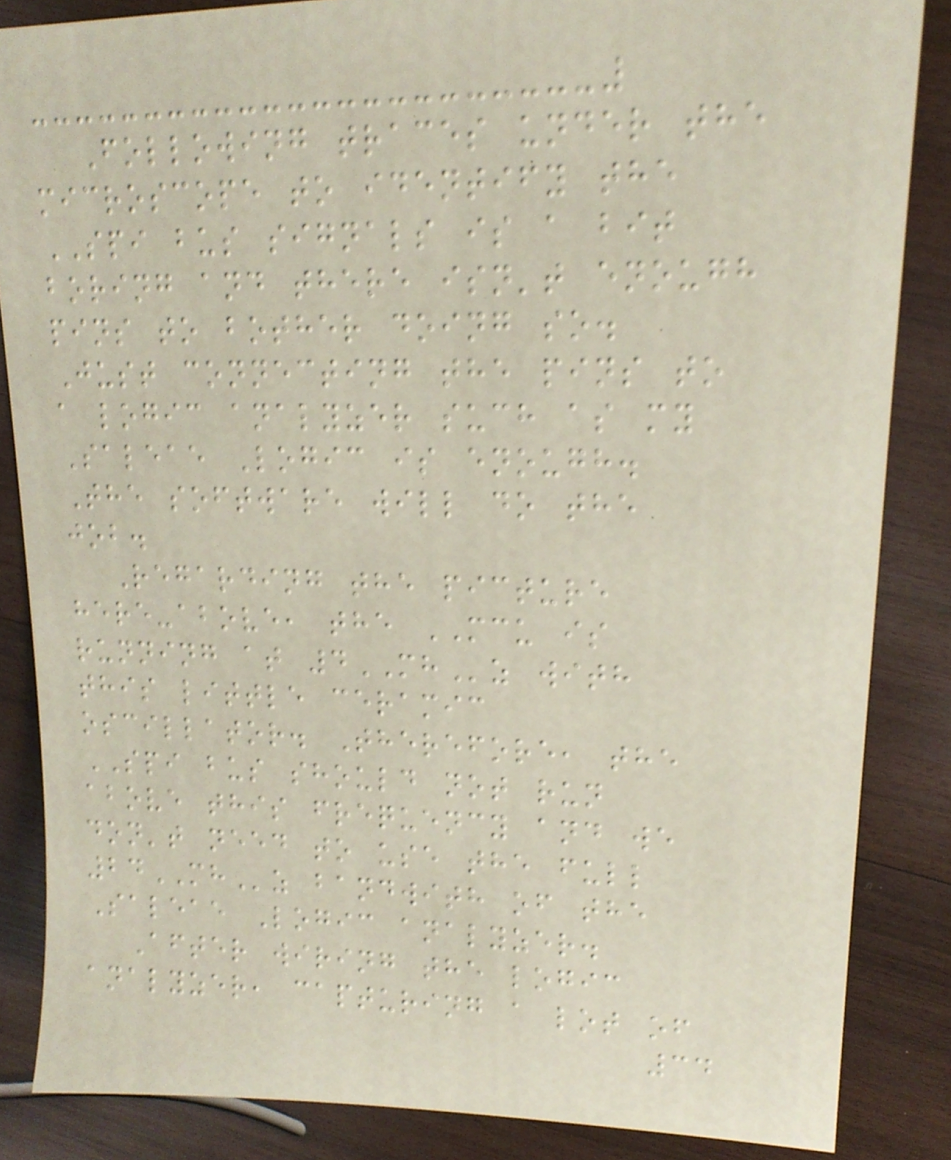Following traces under the
microscope to identify the
SPI bus signals is a bit
boring and there isn't enough
pins to bother doing so.
Just connecting the pins to
a logic analyzer such as my
Saleae Logic is enough.
The software will do the
job.
Regarding the picture
here-above, the MCU is
running at 4MHz with
this little ceramic
oscillator. Therefore, the
SPI bus should not run
above this frequency and we
don't need to use the full
24MHz bandwith of the
Saleae Logic analyzer.
After wiring the logic
analyzer, capturing a lot of
34
